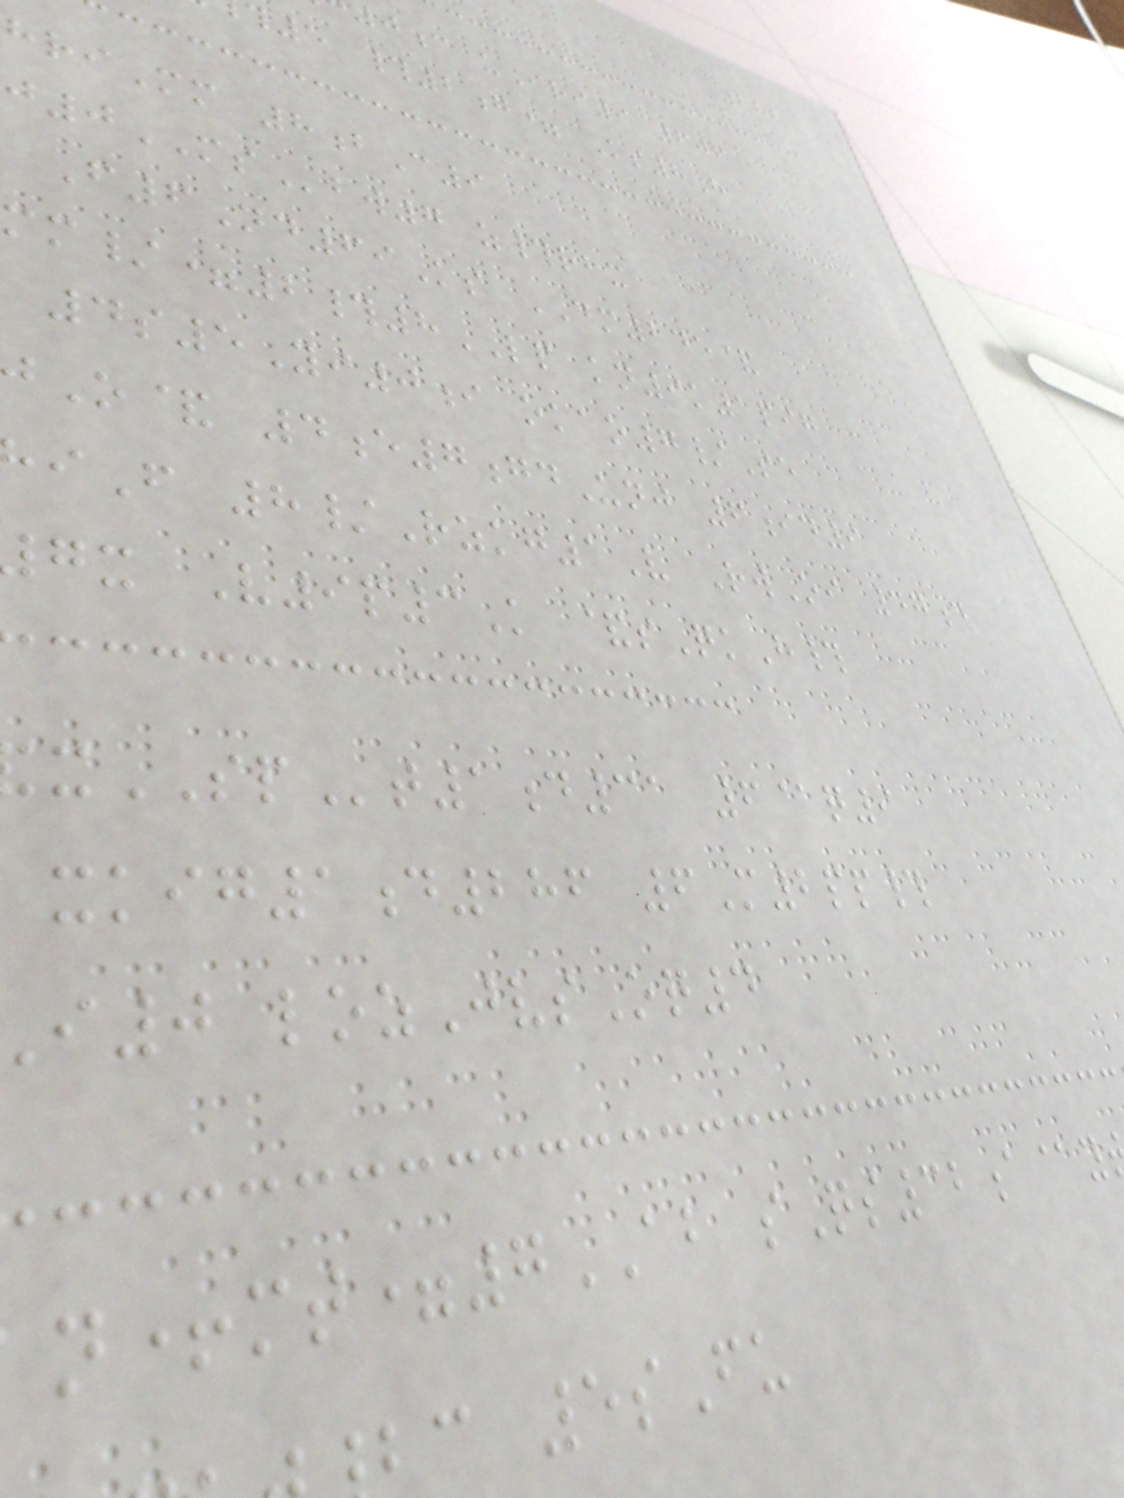282
0c uIri9 606
5 #2g= Ks8H
riMm 8bC9
j0MSbw7 z#rbx
F6Nd69Ks DM245&
m/=2#8LP kn9k1pig
4s5Yi0i okao7/Se
O& 4e7gdUnj 6id9
F 8/Rzkg1V RwOi 47d
gx V9p3K &sQkH#
xSPt1d31 6@q9
xkig1d286 6M2pp#
i0 lozJvsOq4
n+mt=7AB sQs32a@y
c 5sFu
